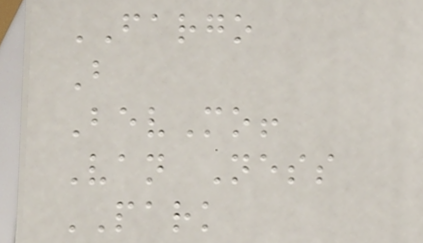FARGO
B
BevMo!
Van Ness
PARK
